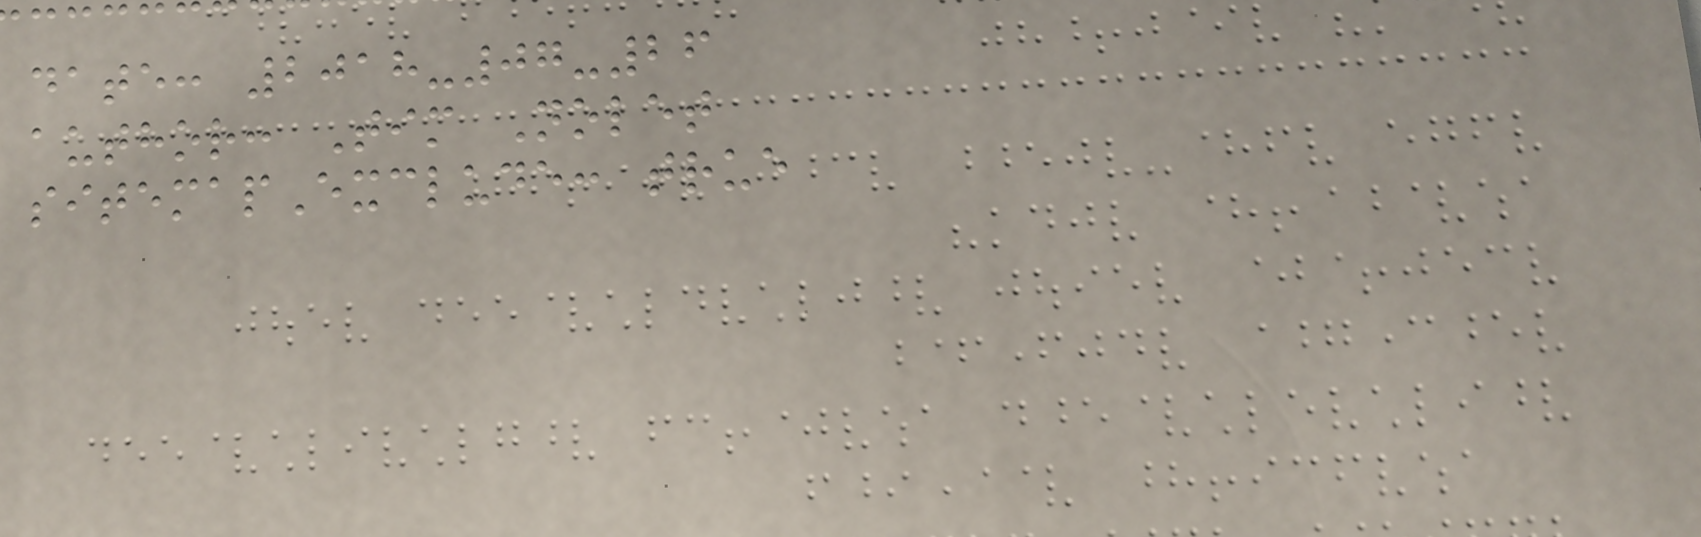date: 2018-07-26
author: Tim Nolet
sitemapExclude: true
